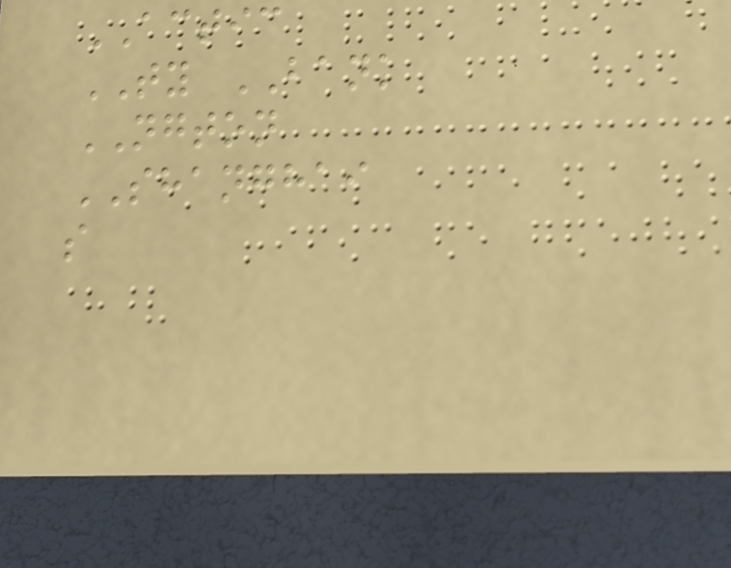ACTIC
TY BANK
NGTON
SHANGHAI
s
